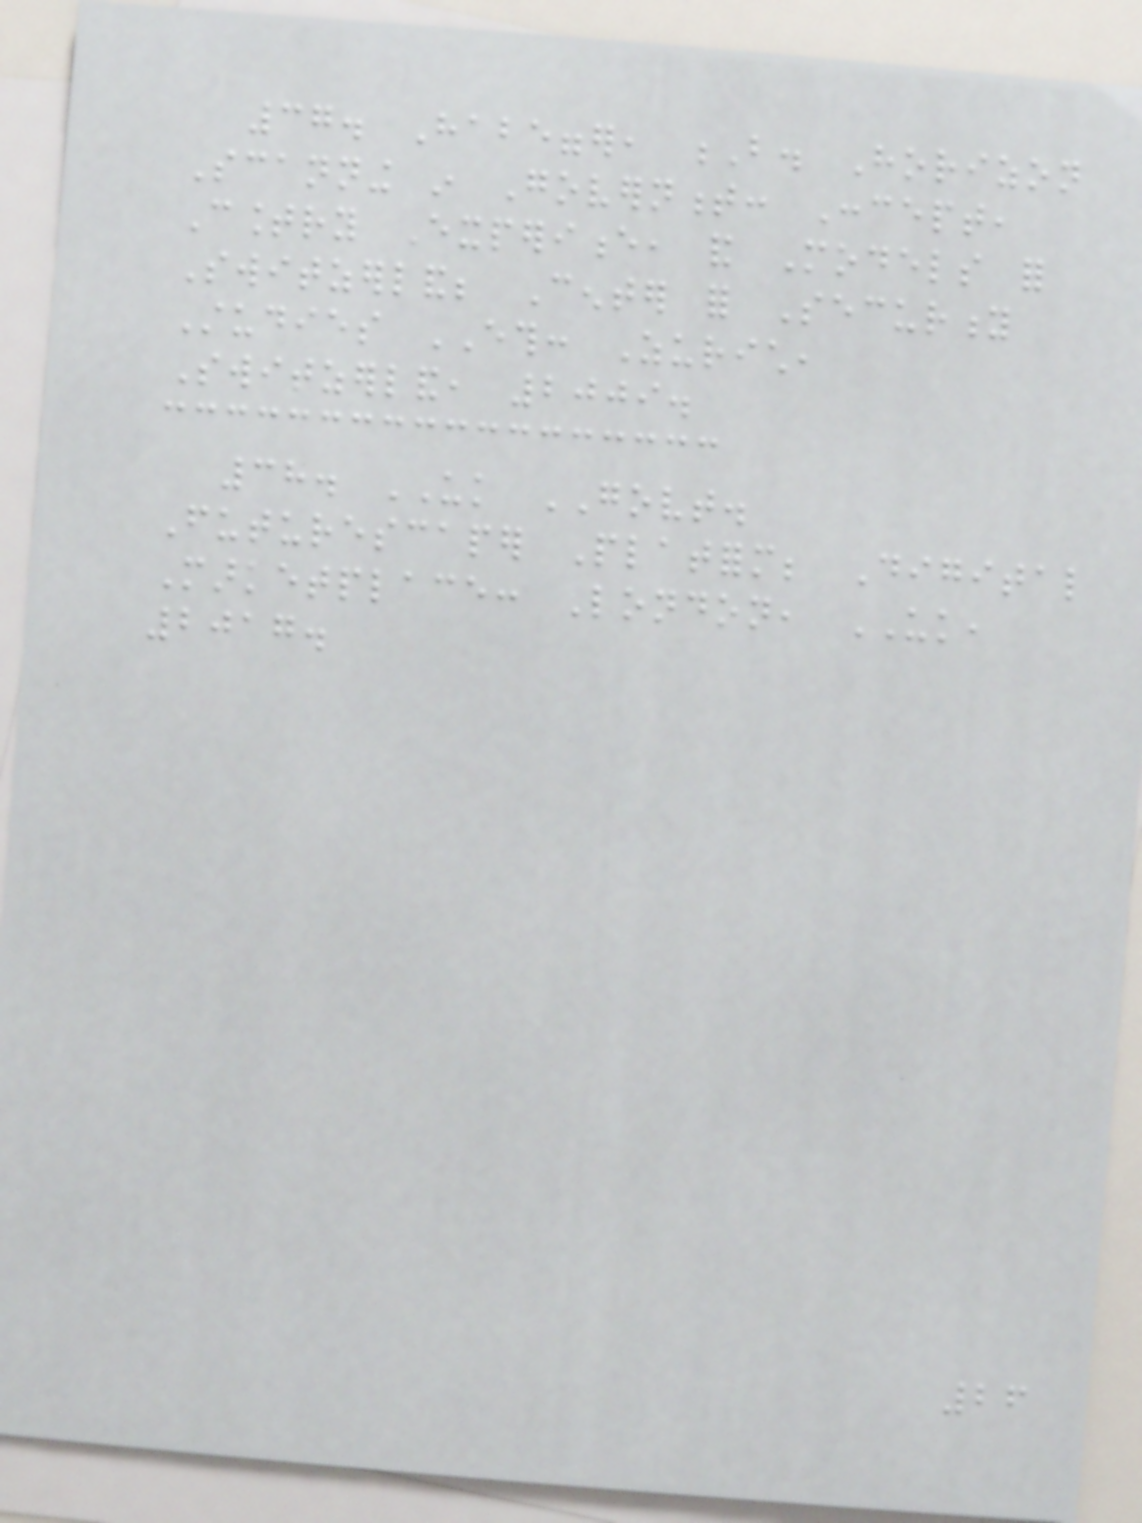37. Habegger, B. Horizon
Scanning in Government: Concept,
Country Experience, and Models for
Switzerland; Center for Security
Studies ETH: Zurich,
Switzerland, 2009.
38. UK GOVT.
Futurescaper Platform; Digital
Marketplace: London, UK,
2017.
26
